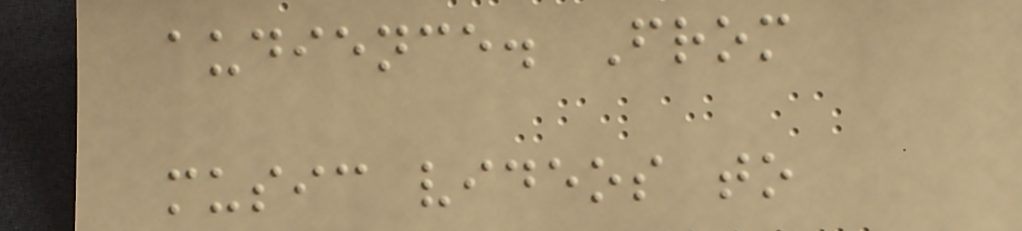audience. From
music videos to
